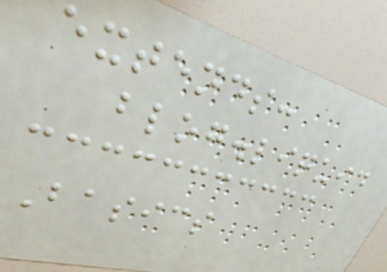extends:
blog.liquid
Basics
